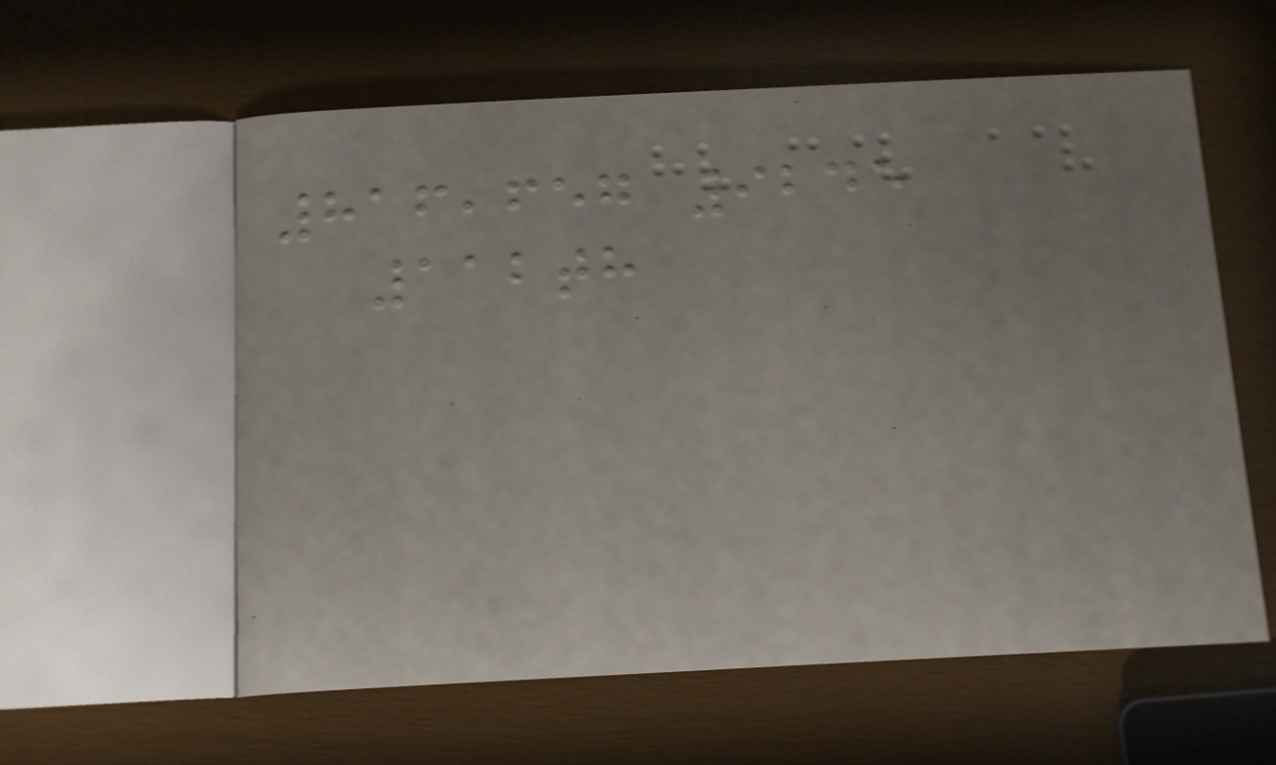816,657 9245
112th
